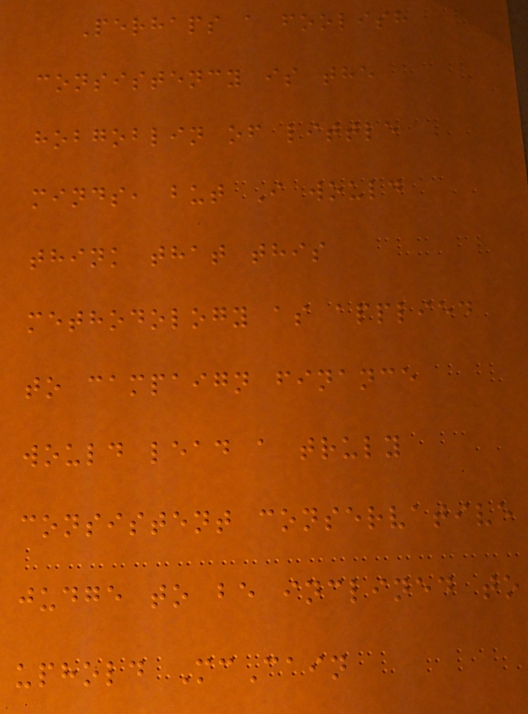Perhaps a foolish
consistency is the
hobgoblin of little
minds, but I would
think that this
methodology as applied
to campaign finance
would lead a truly
consistent conservative
judge to be inclined to
uphold McCain
